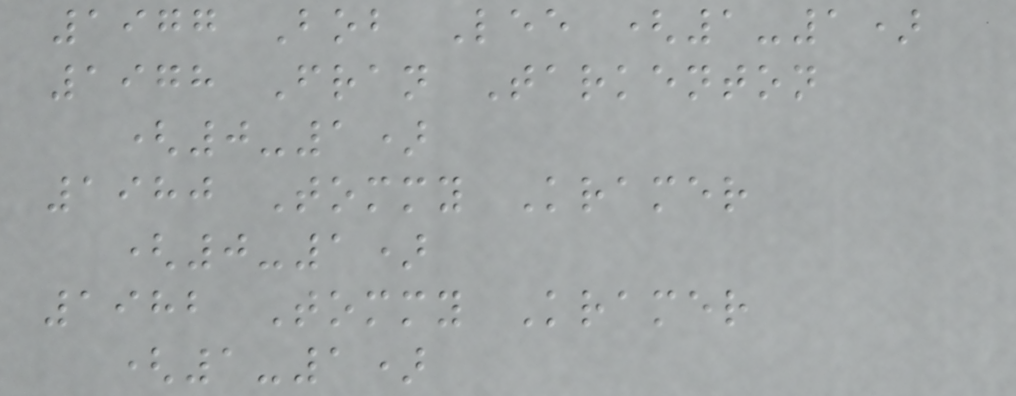1977 Bob Lee (1-1)
1978 Fran Tarkenton
(0-1)
1980 Tommy Kramer
(0-1)
1982 Tommy Kramer
(1-1)
